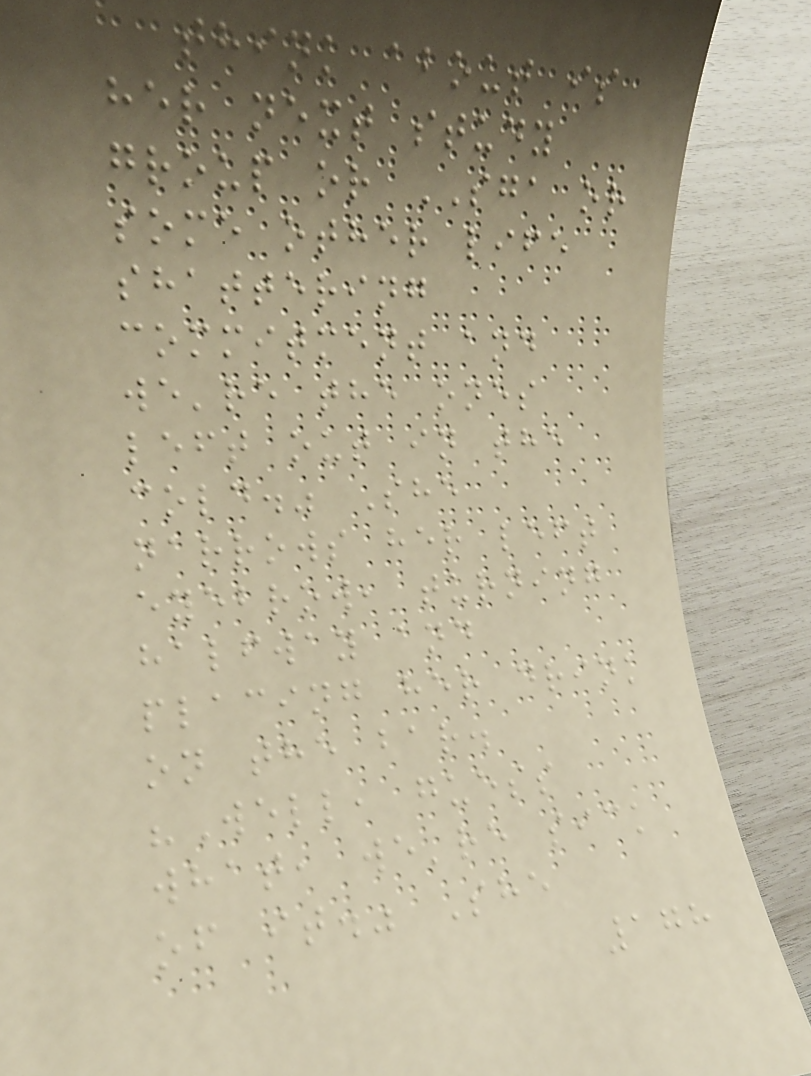think about is
her next study
group or SGA or
some other life
shattering
commitment and
we're the ones
left out in the
cold." She
narrows her left
eyebrow, turning
halfway and
placing her drink
on the bar.
"Well, guess
what, we're sick
of it." She
178
